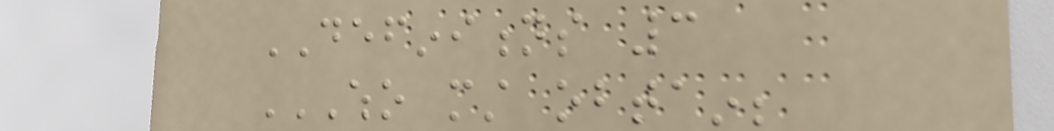DEFINITIONS 3
WHO MUST OBTAIN;
